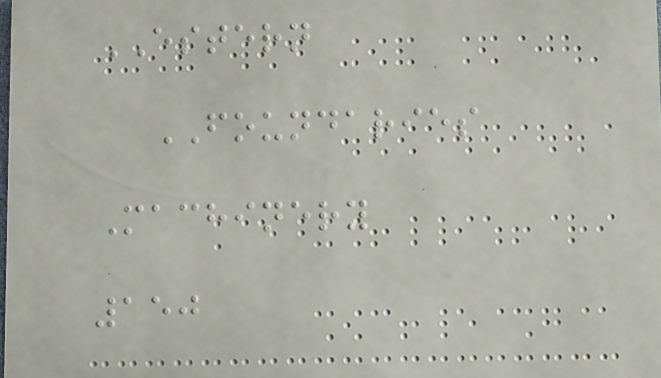ESTERN
FOUNDARIES
Machinery
150
